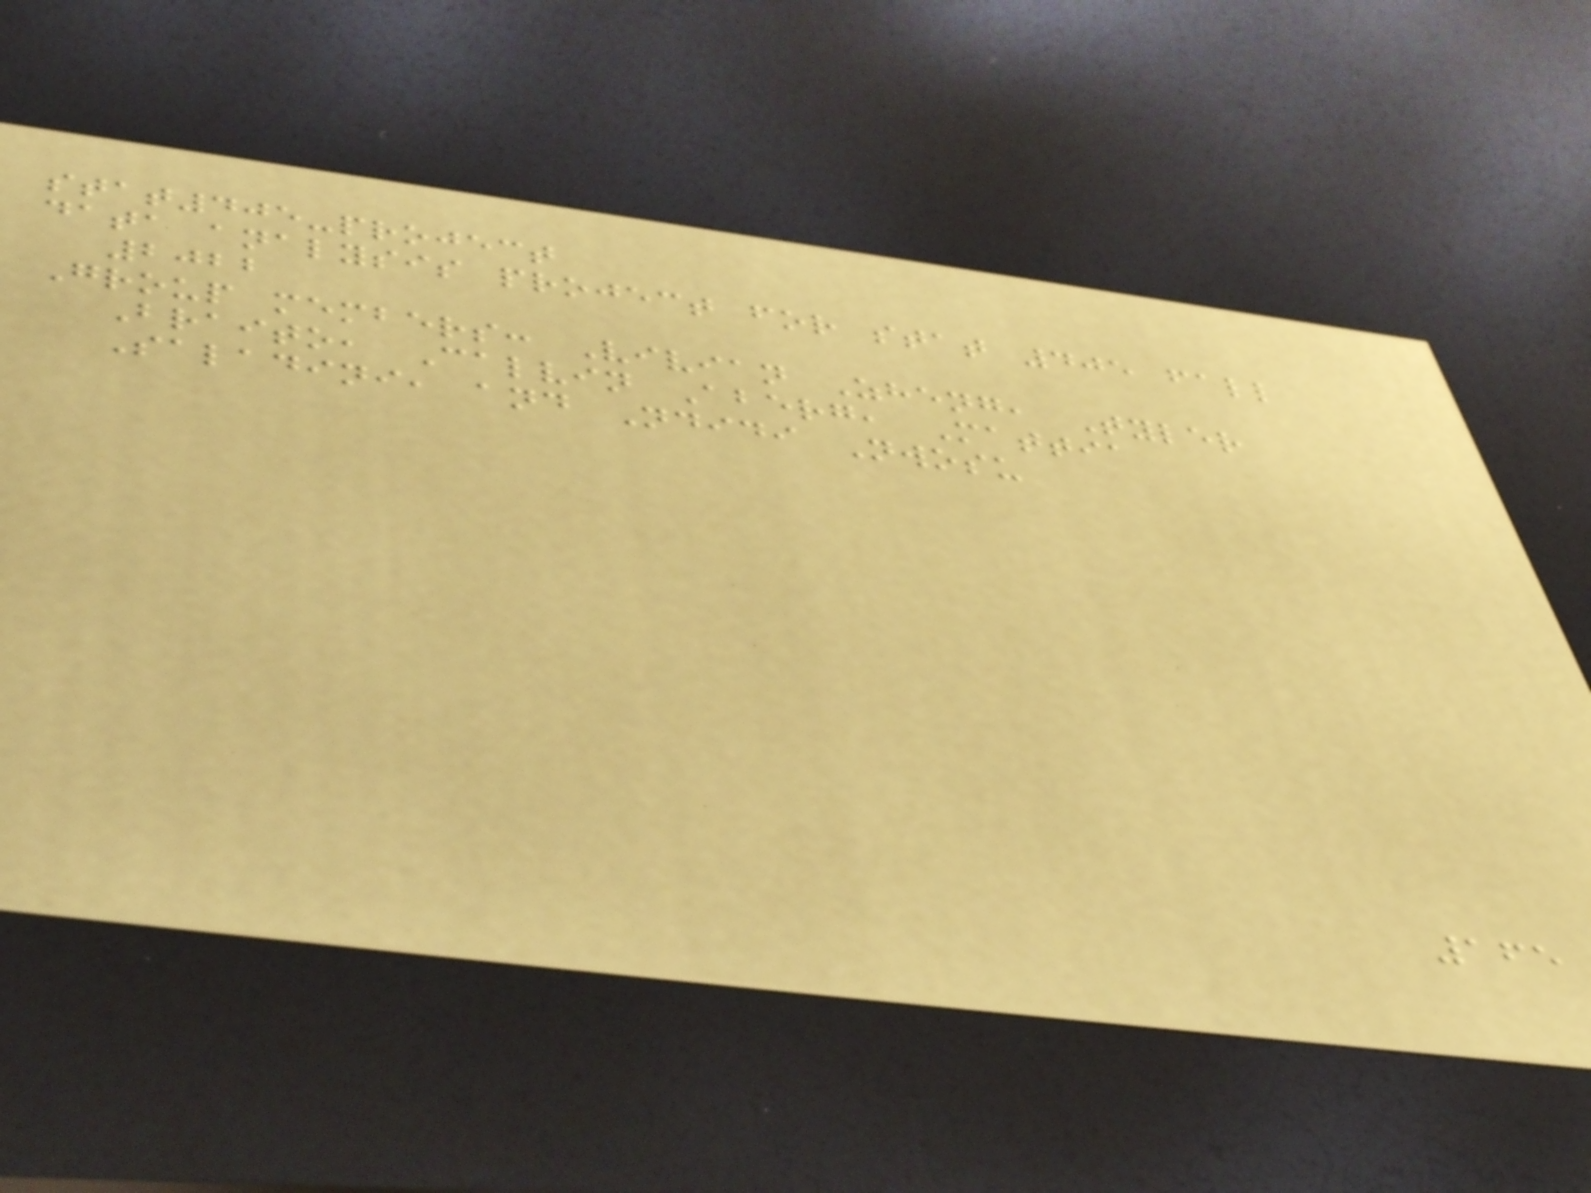stat405-project
data analysis project for stat 405 fall
2022
Group members: Vivian Zheng, Tyler
Braito, Calvin Aberg, Mattia
Saladini, and Ndidi Nwosu
165
